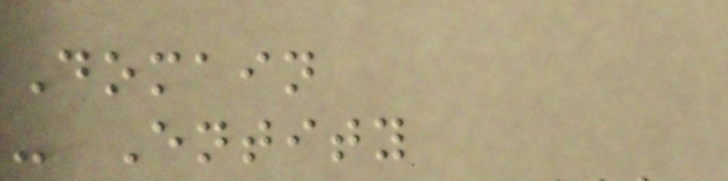Domain
- Entity
